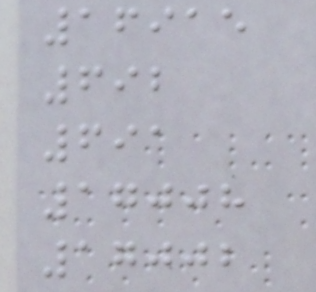16915
692
691
17008
17002
